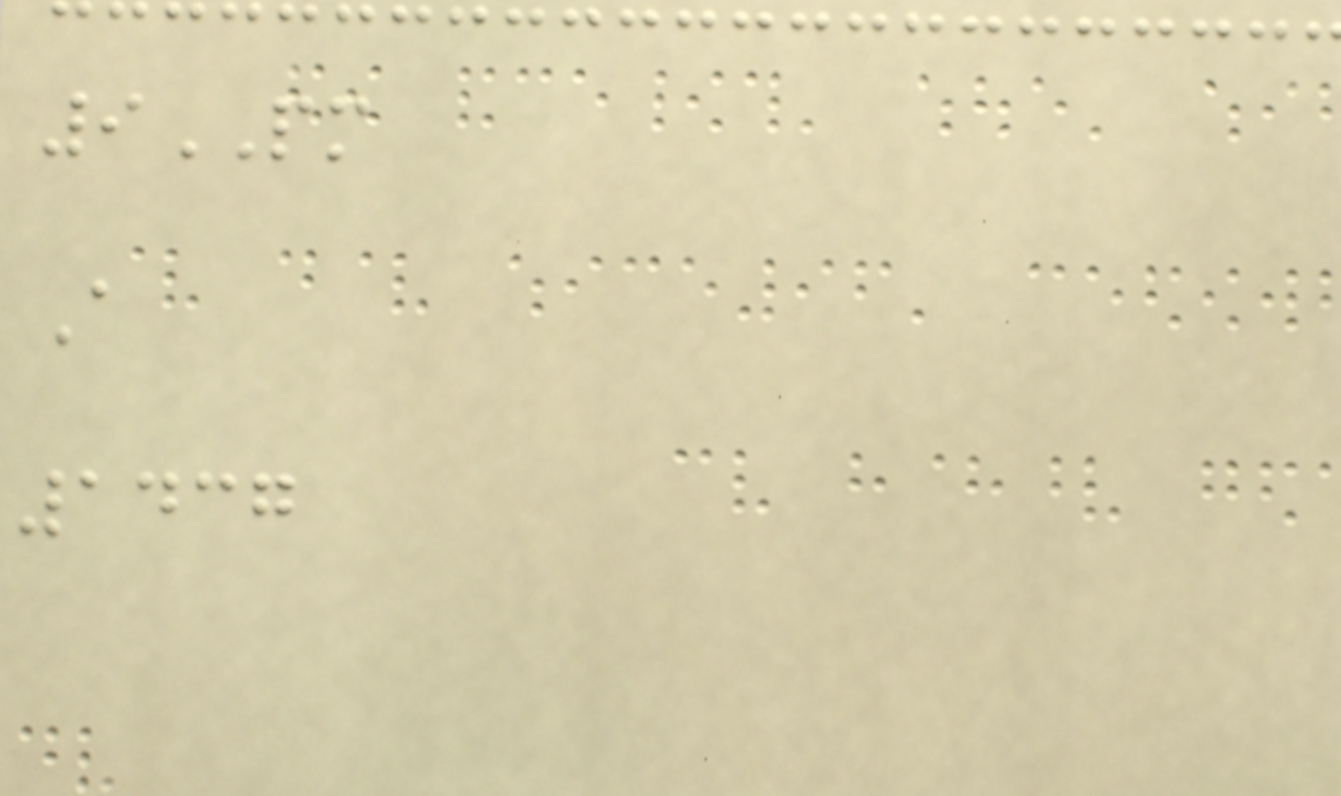9PM
A
1437
